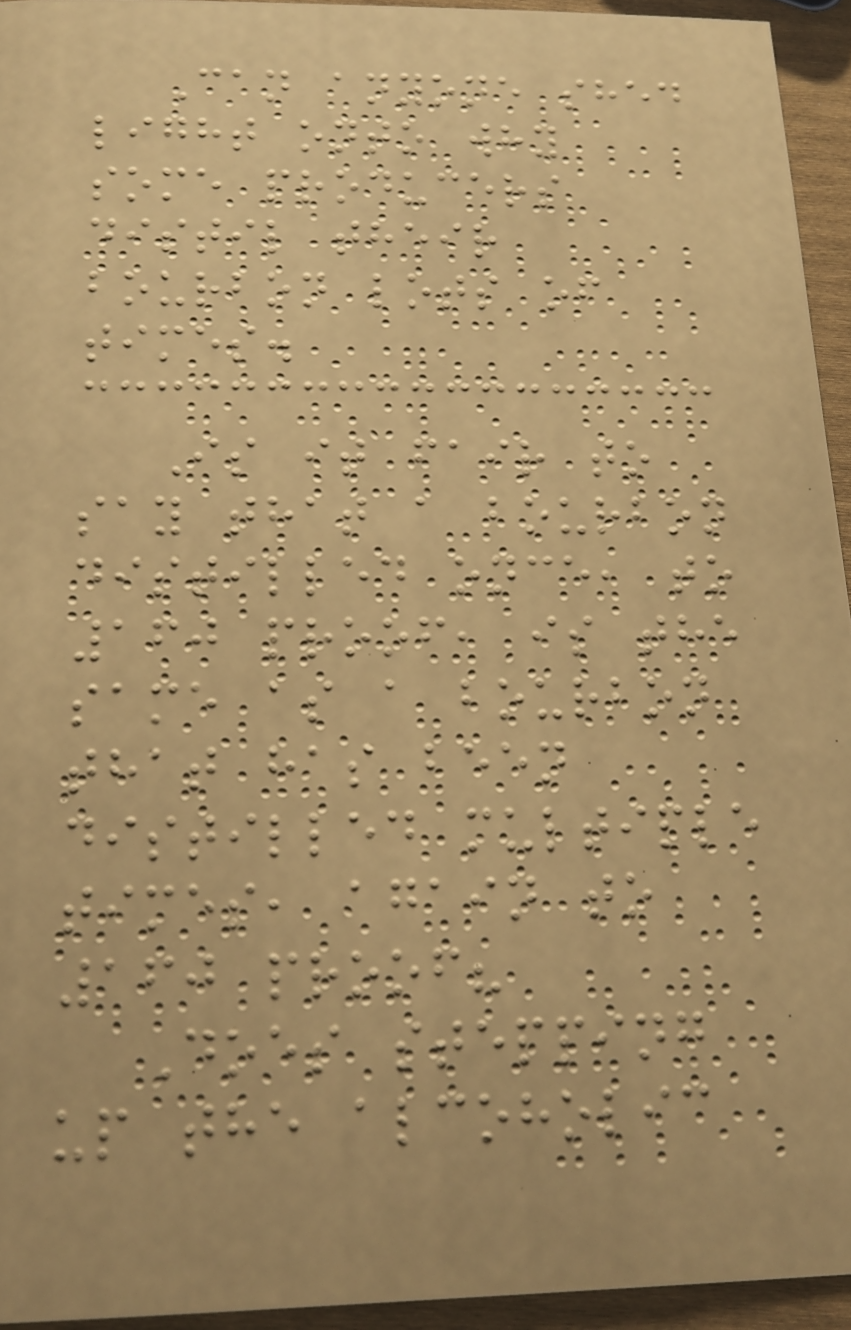Can anyone shed
light onto why
some producers
distil their
bourbon lots of
times.
Is it fair to
say that a bourbon
distilled once, to
160 proof, is the
same as a bourbon
that has been
distilled multiple
times, again to
160 proof?
Does stepping
up the alcoholic
